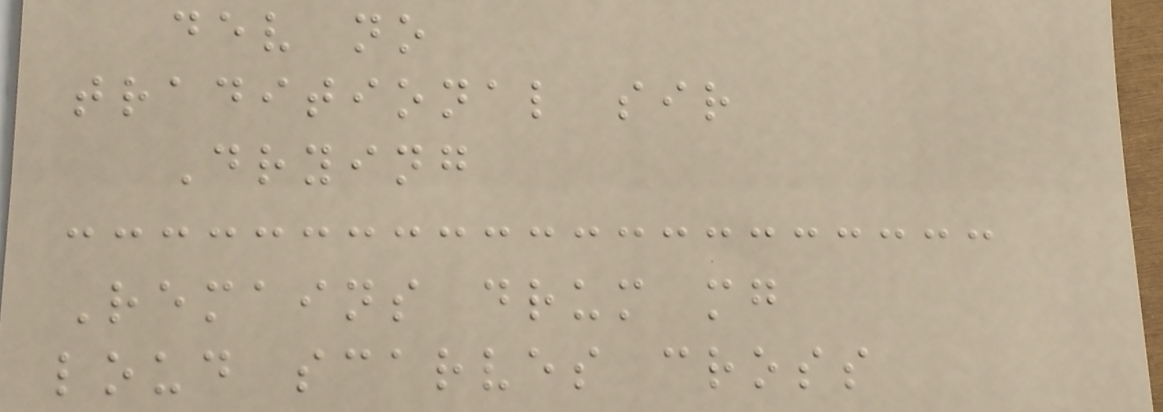dev no
traditional sir
Drying
Remains drum mg
loud scarves cross
